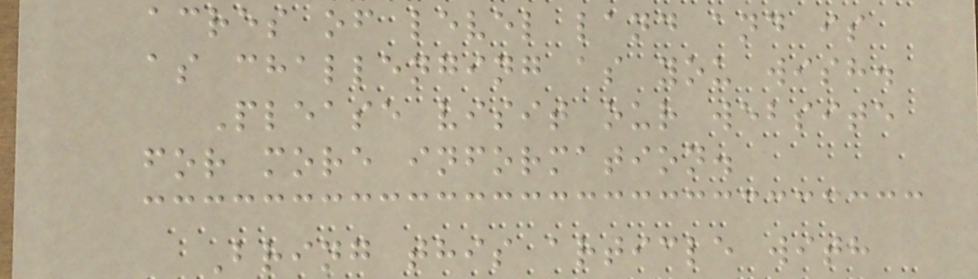acres of level land and is
as challenging as you wish.
Please visit our website
for more information.
Bring this article with
